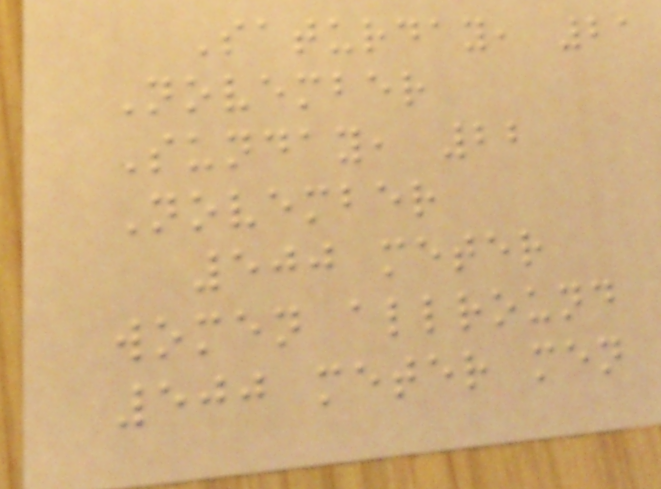Saturday, 21
November
Sunday, 22
November
500 meter
women allround
500 meter men
